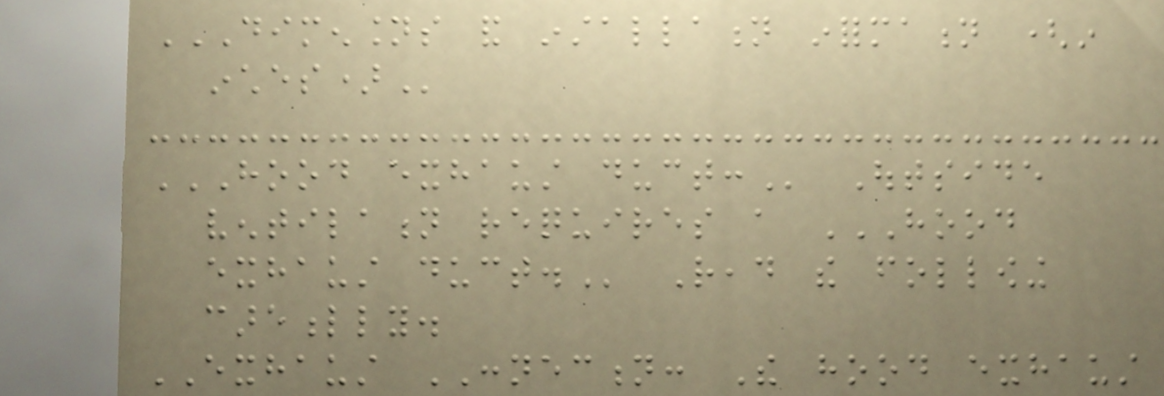DIMENSIONS AND INSTALLATION INFORMATION (IN
INCHES)
HOOD EXHAUST DUCT: Outside
ventilation requires a HOOD
EXHAUST DUCT. Read the following
carefully.
EXHAUST CONNECTION: The hood exhaust
